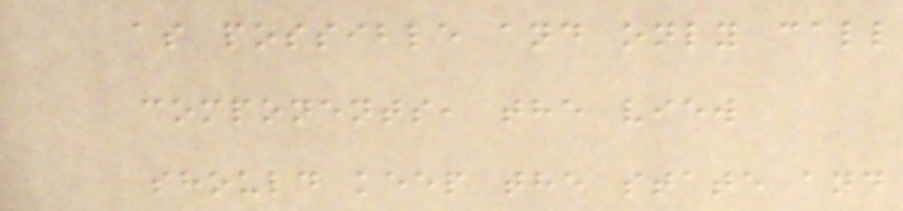as possible and only call
components, the view
should keep the state and
